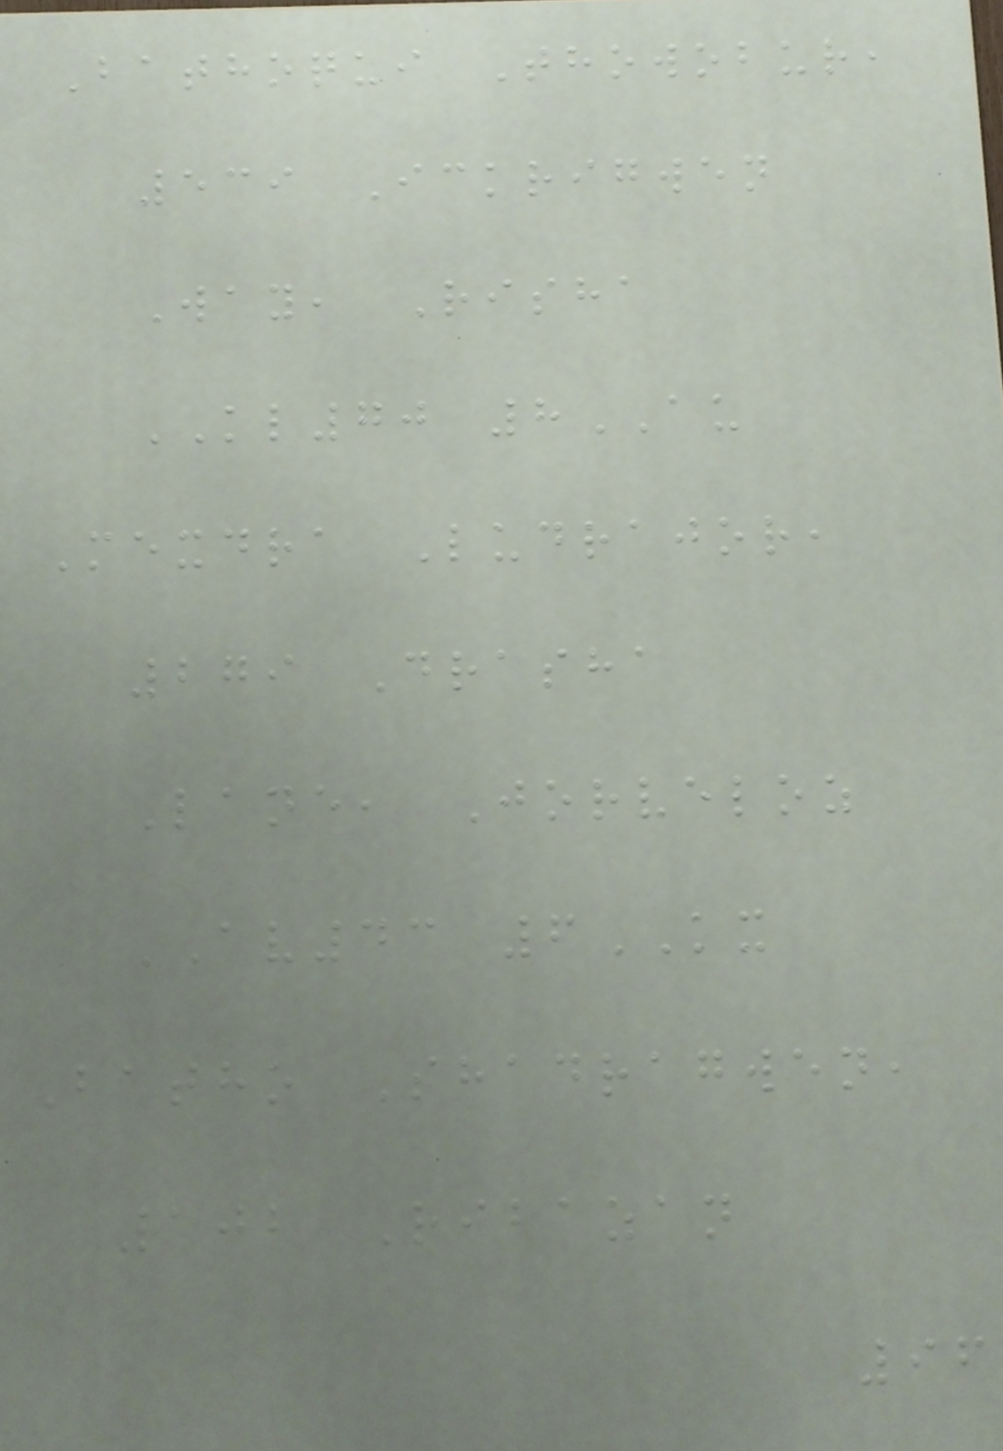Bathoqui Thowobur,
539 Ickrigwen
Way, Risha
KL70 8AU
Mexdra Ludrajor,
279 Drasha
Lane, Jorveloz
AV43 6KX
Batho Shadragwen,
102 Ribazan
96
